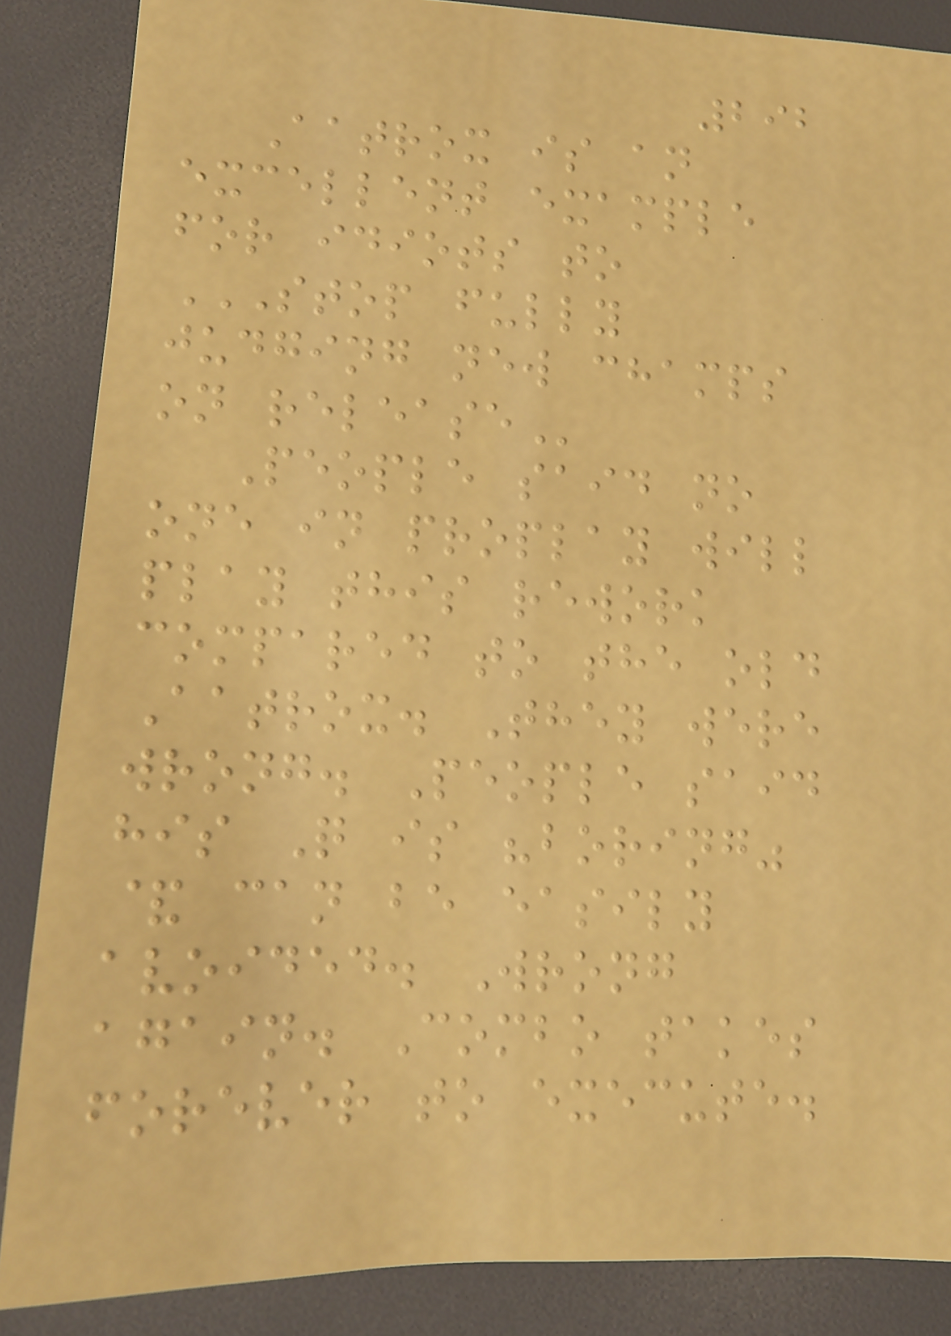292
Aatrox is an
excellent example
for idiots to
STOP FULLY
JUDGING NEW CHAMPS
ON RELEASE
People said no
one in proplay will
play this rework
compared to the old
Aatrox. They were
wrong. People said
his Q is "boring"
& can be easily
avoided. Wrong
again. Combo takes
forever to execute.
